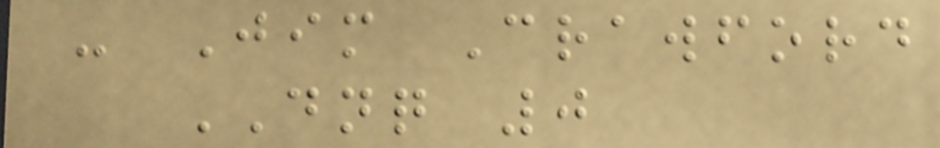- Jim Crawford
DNQ 0
